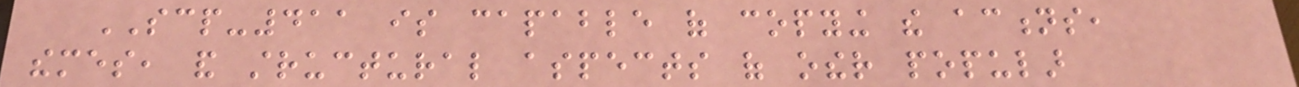SCP-411 is capable of copying the actions,
themes, and structural aspects of other popular
